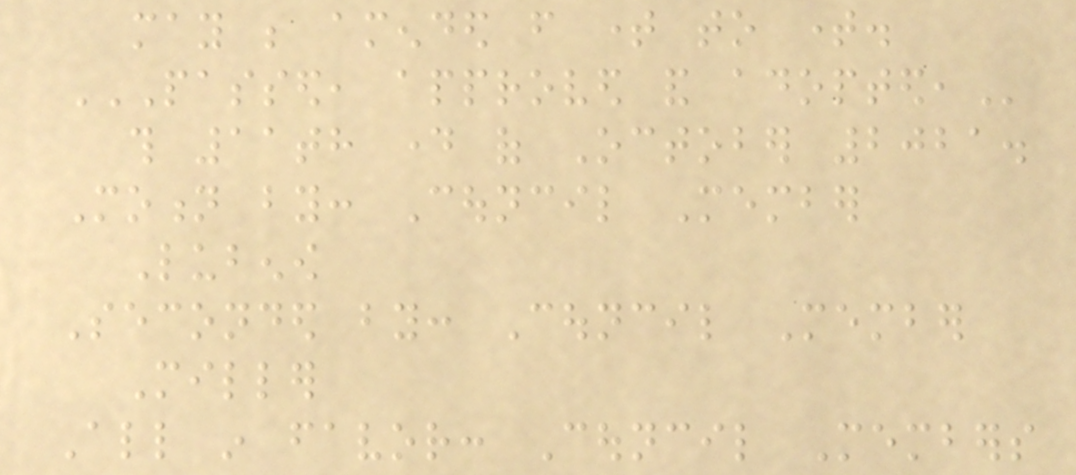may be amended from time to time.
PASSED, APPROVED AND ADOPTED,
this 11th day of October 2021.
Motion by: Council Member
Lubenow
Seconded by: Council Member
Miller
All in favor: Council Members
